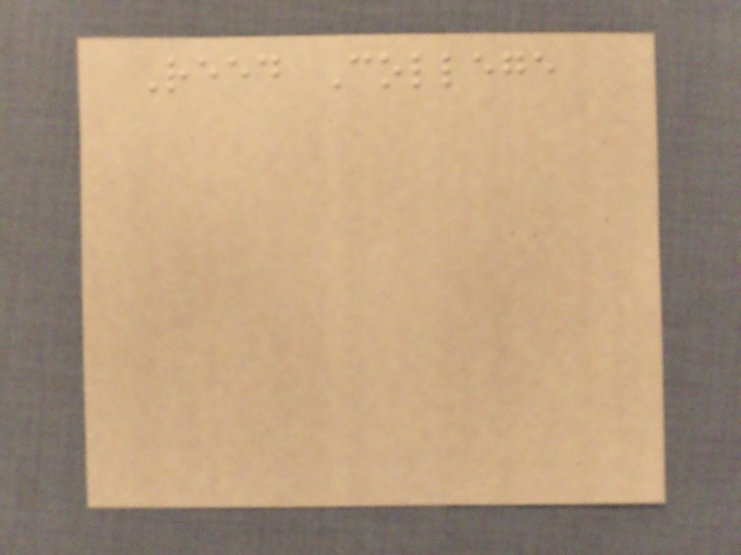Reed College
